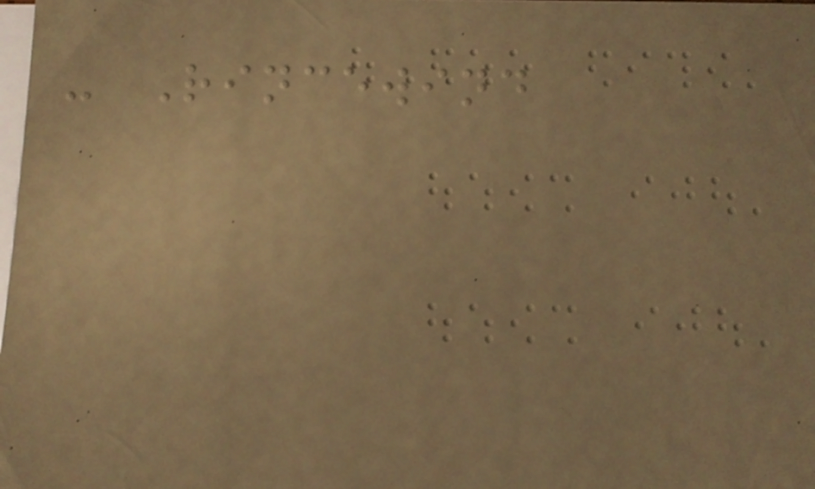- Rincewind
